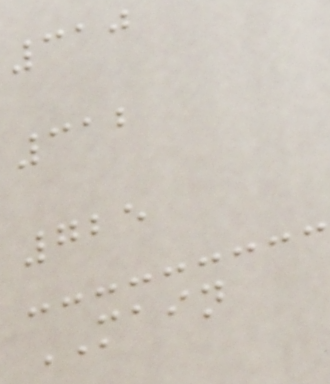310
312
725
MAIN
